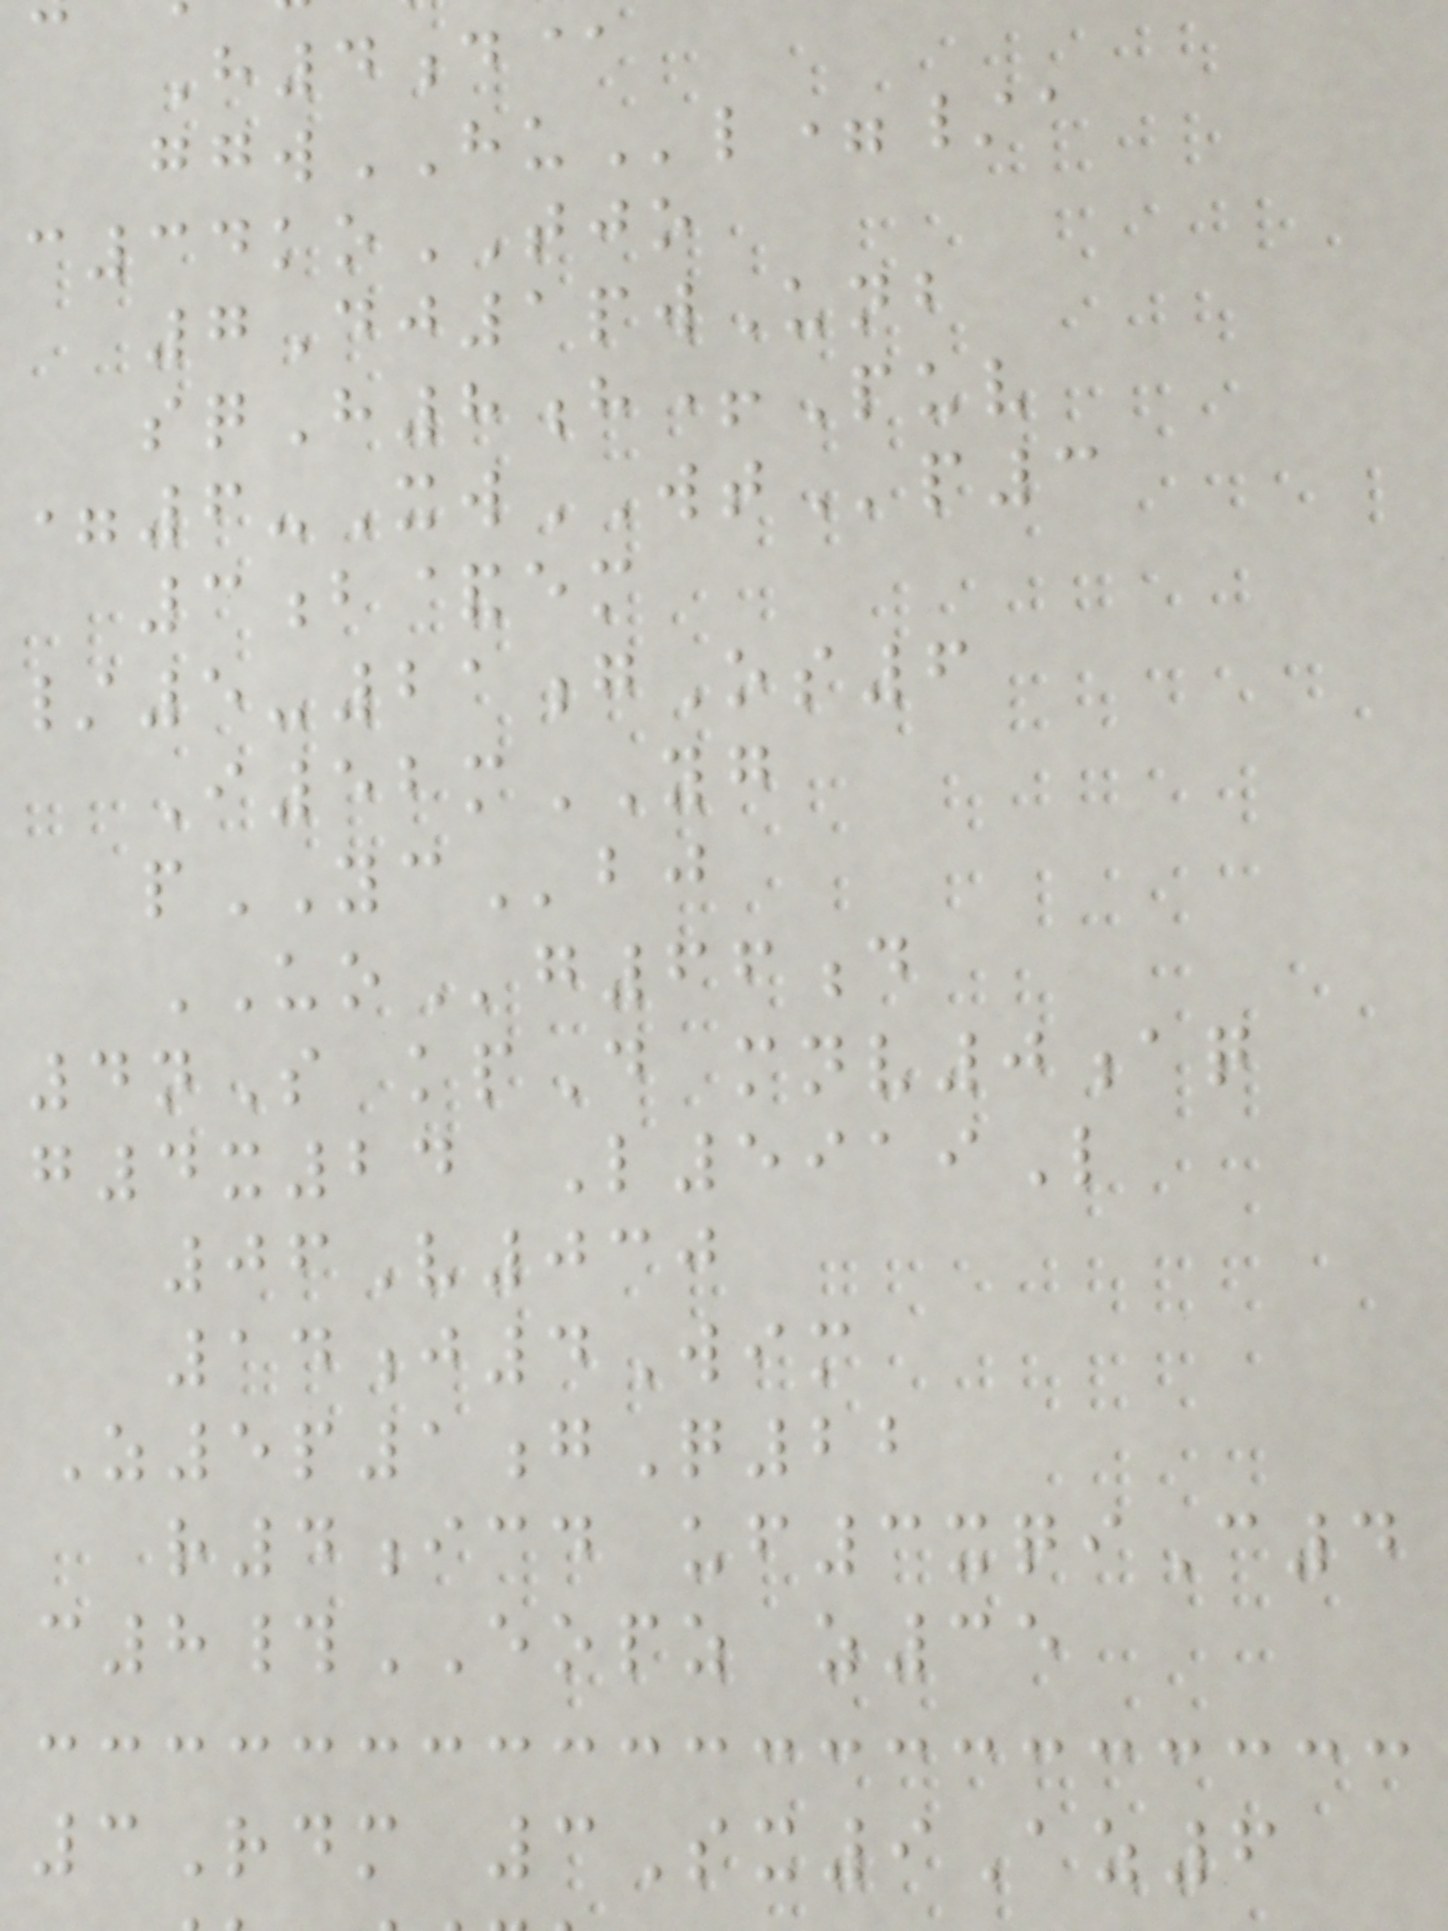H4d@
ggwHUl=/a
c34koTJO
7Dj1pwUnb
sqH8h+Puv
=6-XwWTp3
3b&em
/5-21gOs6
I52mYG
pYCbj
UOg66d
4nS kpD mnv0aq
g4x24 L5919L
06V030
14j4Wim
Z5p1gQ22
r4icd uf3xqiC4
c8#EOPZ z35
3Rdm 3Sx9Az6
